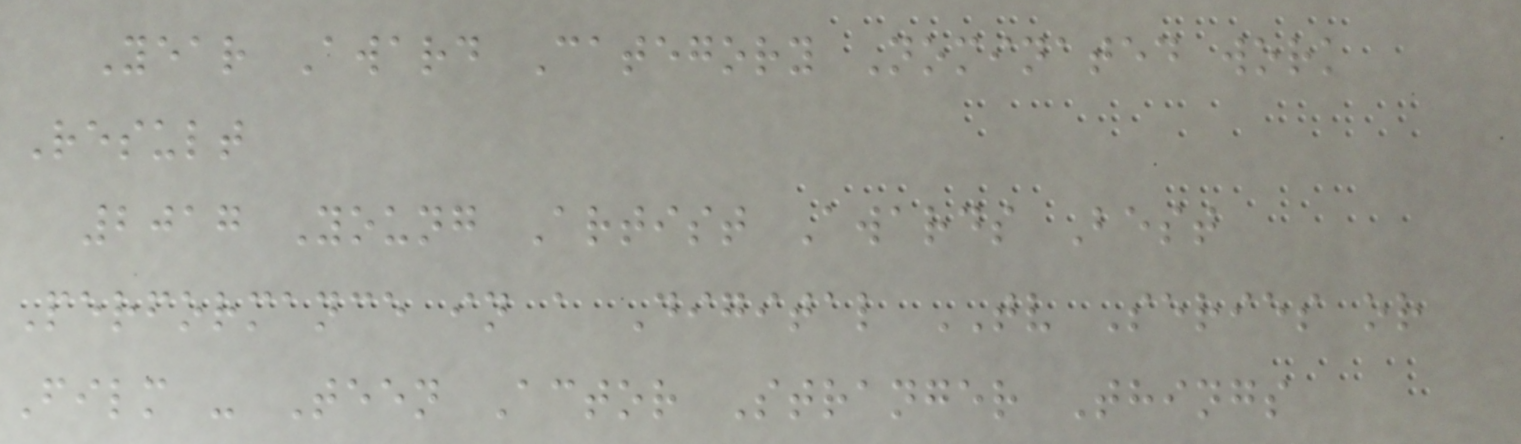Year Award Category Nominated work
Result
2017 Young Artist Awards Best
Performance in a Digital TV Series or
Film - Teen Actor Stranger Things
